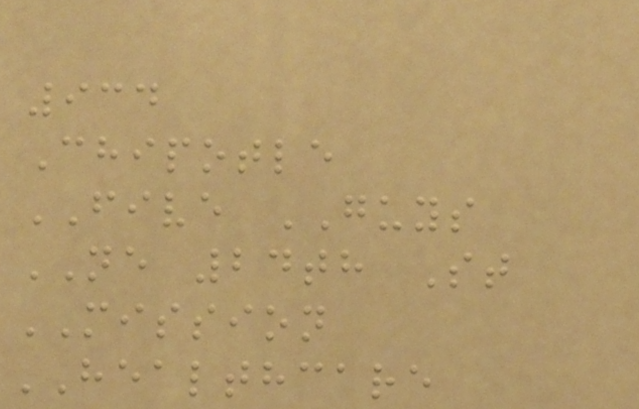934
Chipotle
FIVE GUYS
NE 24th St
MISSION
HEALTHCARE
